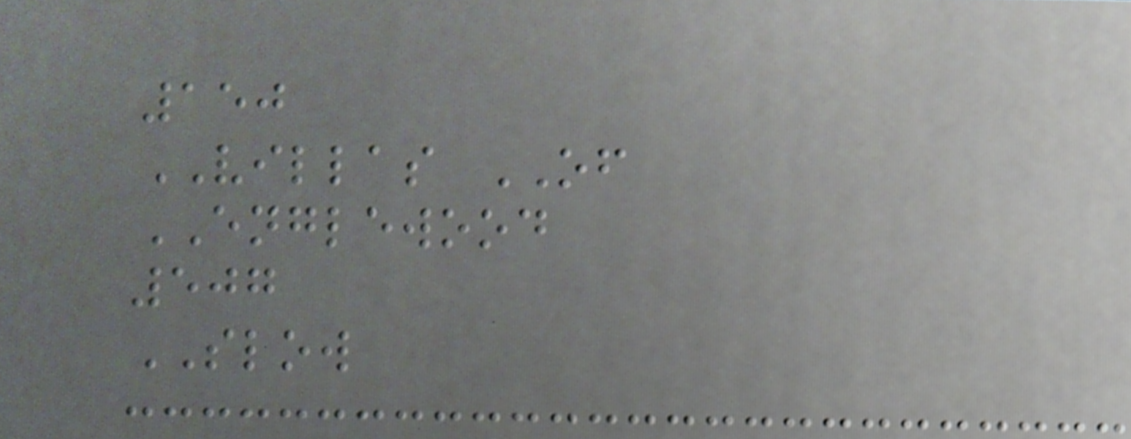150
VILLAS OF
ENGLEWOOD
507
SLOW
